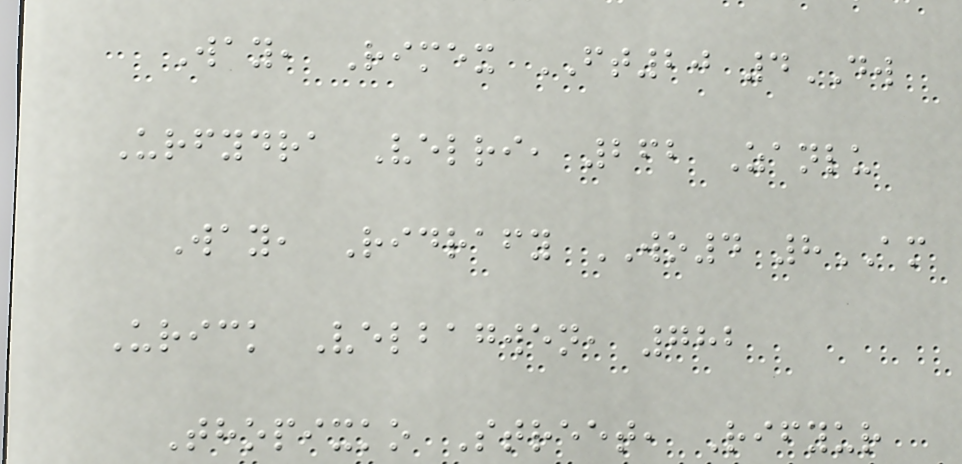Way, Rimex FT20 4DW
Urfydra Velri, 262 Zanlu
Way, Ridrafy WO4 8AM
Urick Velbagwen, 782
Thopixko Street, Rifyur
